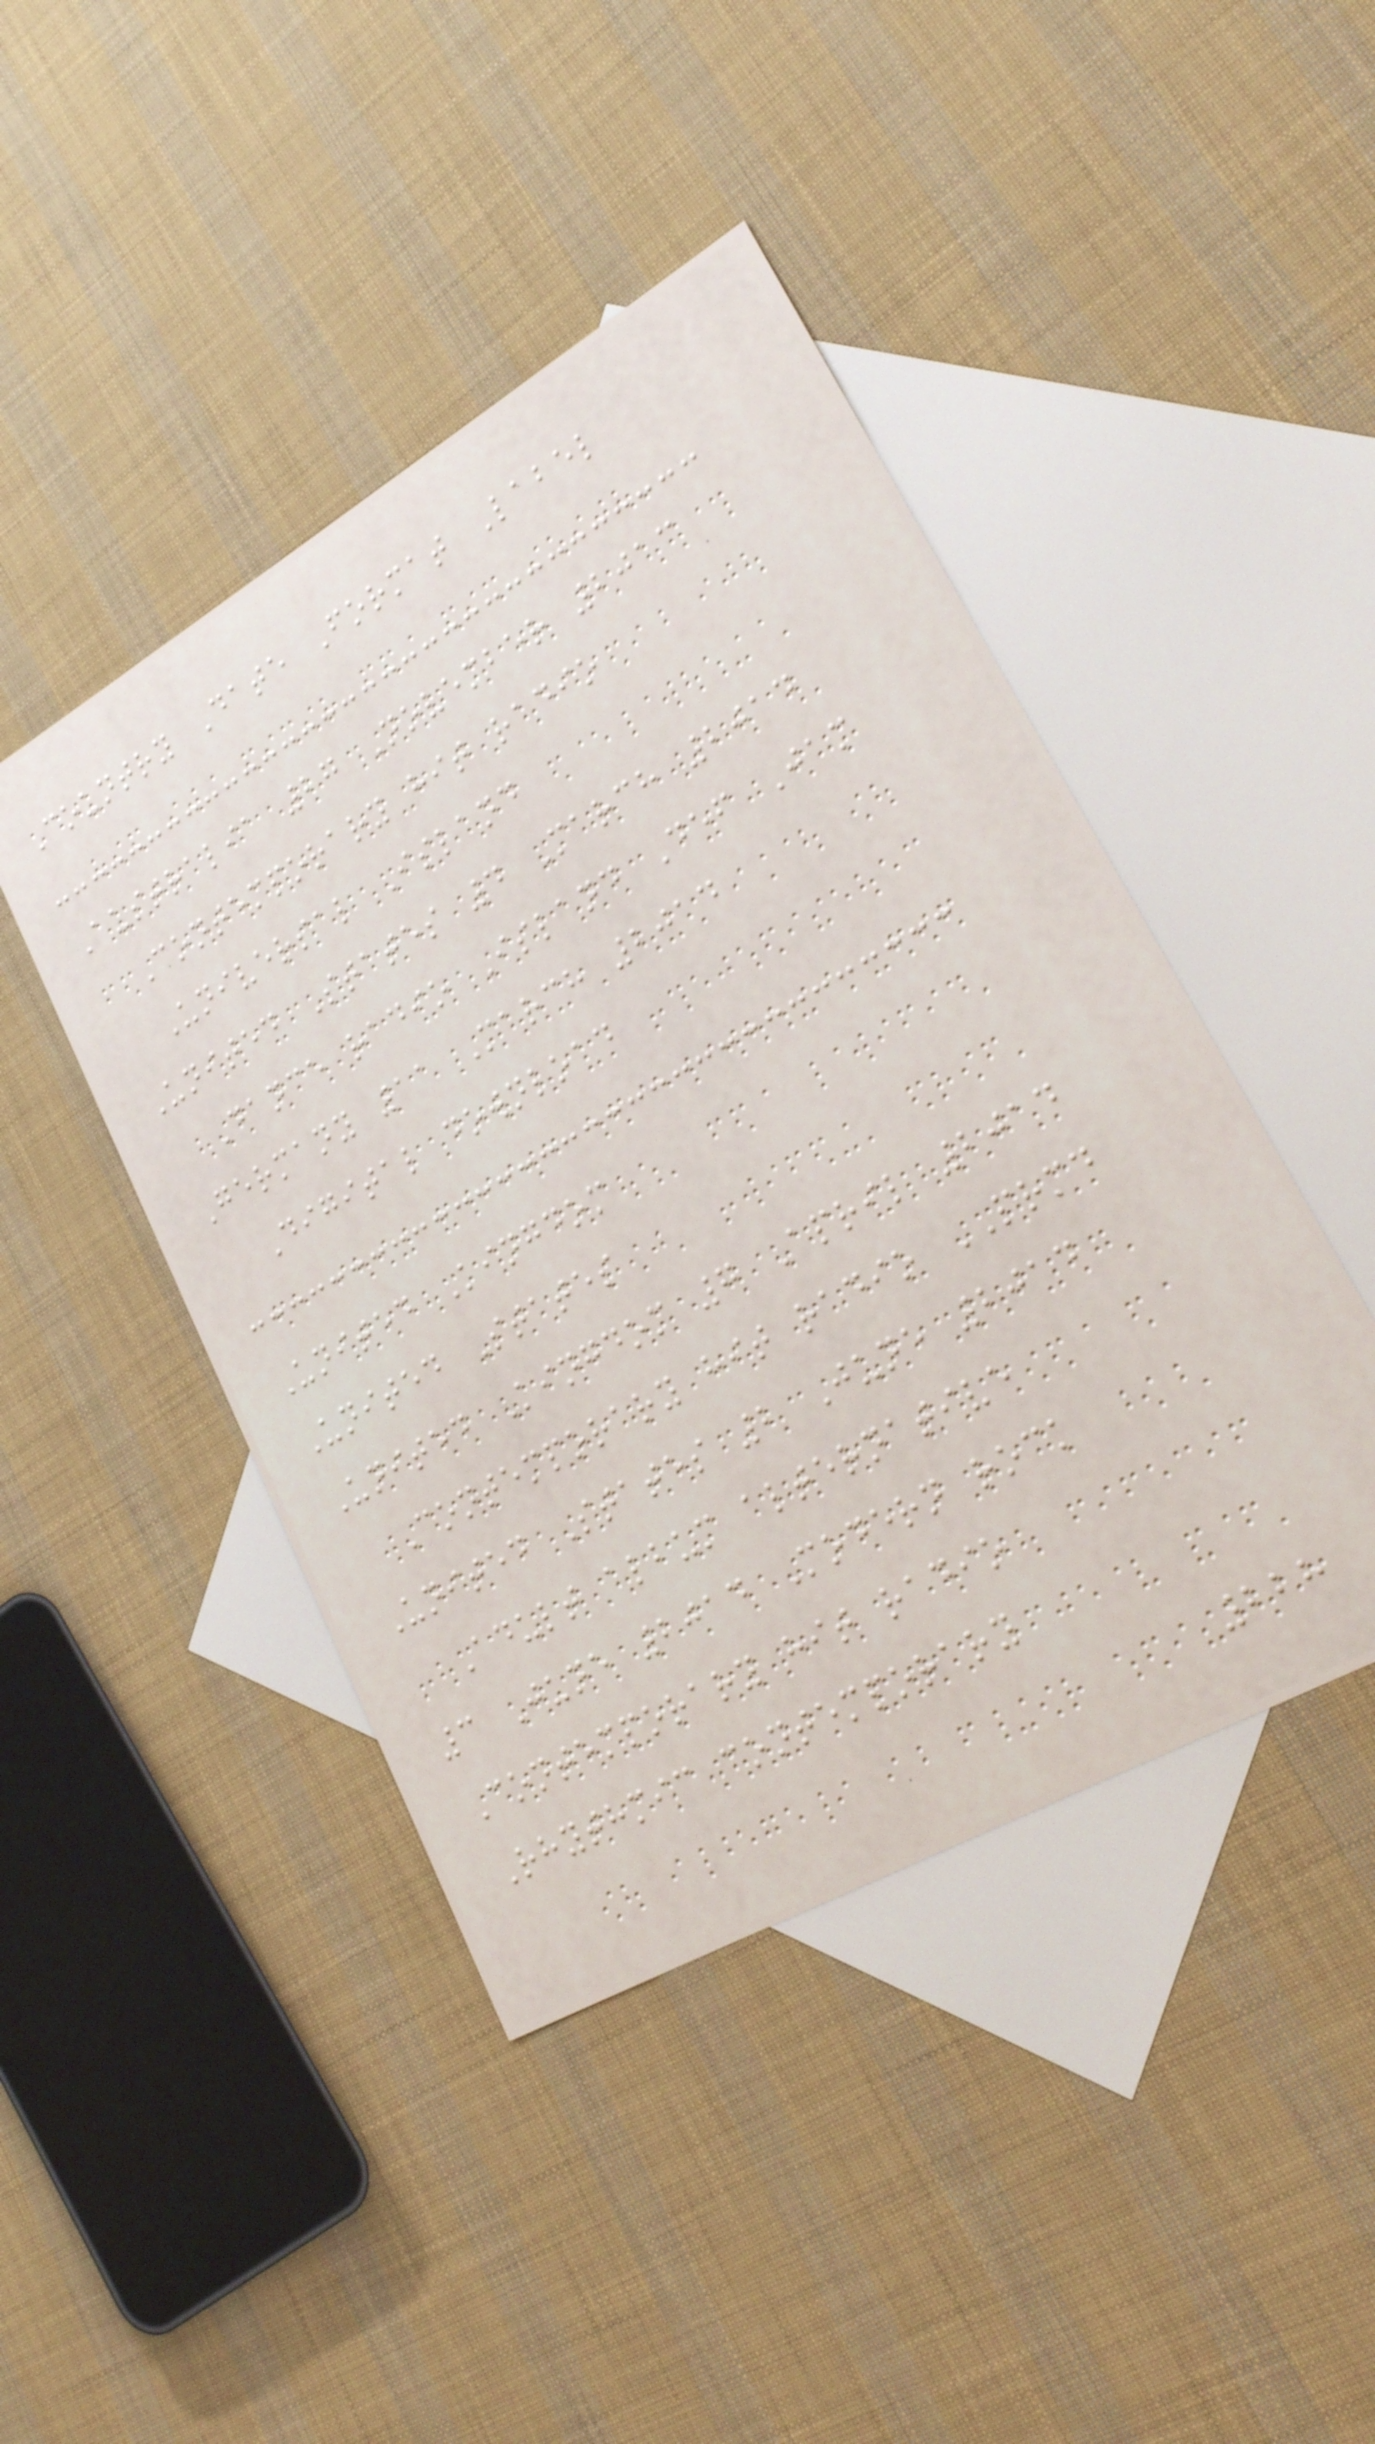Country Date Format Label
Australia 27 November 2013
Contemporary hit radio
Universal Island
United States 4 March 2014
Dance radio Island Def Jam
Germany 11 March 2014
Digital download
United Kingdom
United States
United Kingdom 7 April 2014
Contemporary hit radio PRMD
United States 2 June 2014
Adult album alternative
3 June 2014 Modern rock
Contemporary hit radio
Rhythmic contemporary
228
